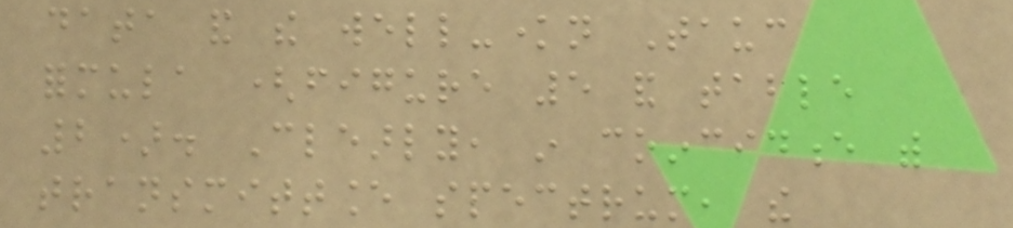data and the well-known Tauc
formula (figure 5 and table
2). Clearly, in coincidence with
transmittance spectrum, the
